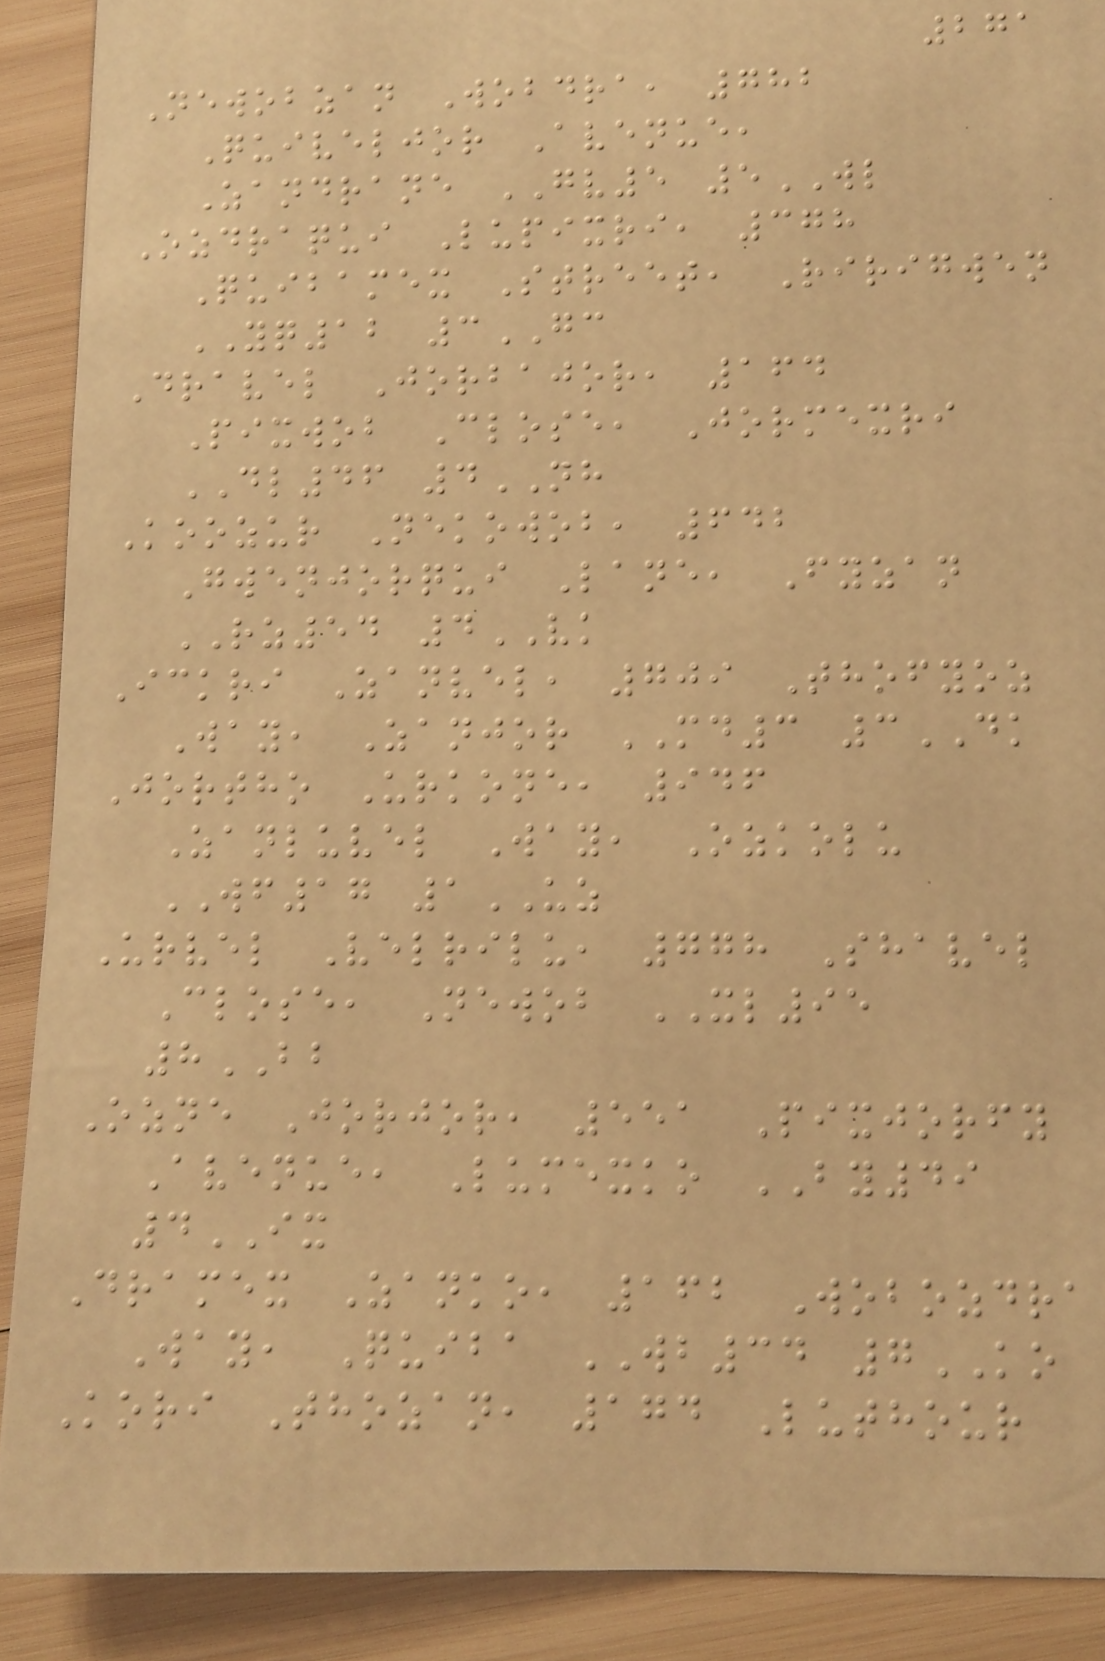271
Newobzan Wobdra, 782
Quiveljor Avenue,
Zandrane GV5 5WL
Ozdraqui Lupixri, 378
Quibamex Street, Ririgwen
YQ12 3GC
Dravel Jorbajor, 164
Pixwob Close, Jormexri
DL46 4NH
Koozur Nekowob, 642
Gwenjorqui Lane, Fyzan
RZ54 4VK
Ickri Zanvel, 709 Thofyoz
Way, Zanjor MD3 3DK
Jortho Urkone, 946
Zanluvel Way, Ozkolu
WF17 1UZ
Urvel Velrilu, 778 Shavel
Close, Newob XL95
8BB
Ozne Jorjor, 551 Pixjorfy
Avenue, Lumexko BY49
4IX
Dramex Zanko, 162 Wobozdra
Way, Quiba WB34 7KO
Kori Thozan, 174 Luthour
